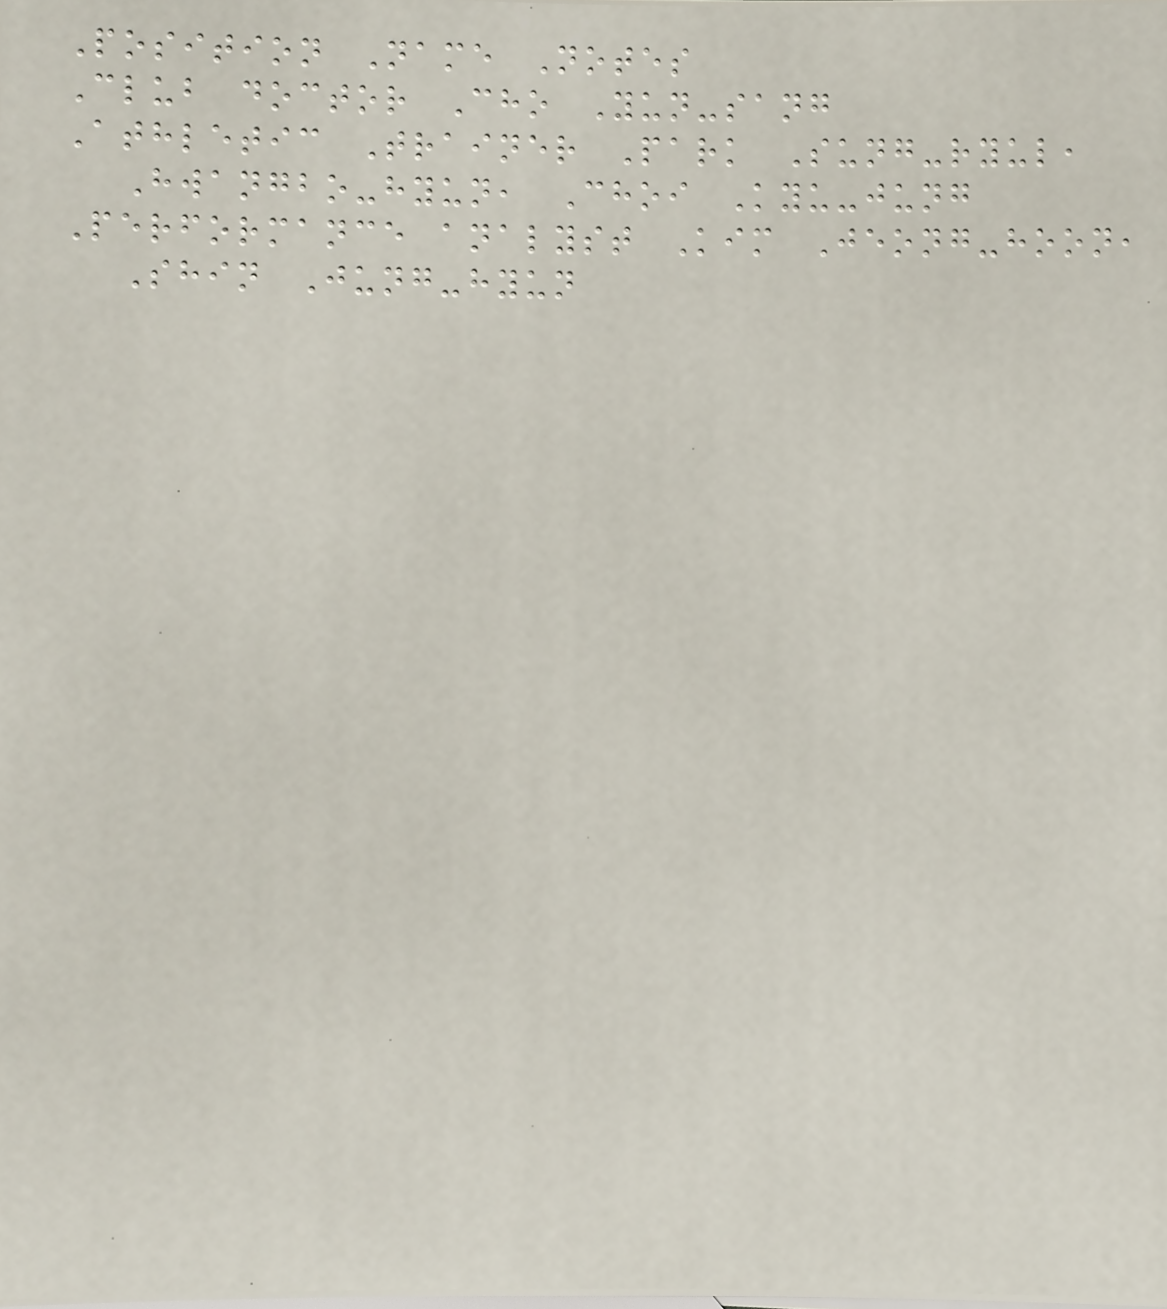Position Name Notes
Club doctor Cho Yun-sang
Athletic Trainer Park Sung-ryul,
Hwangbo-hyun, Choi Kyu-jung
Performance analyst Kim Jeong-hoon,
Shin Jung-hyun
